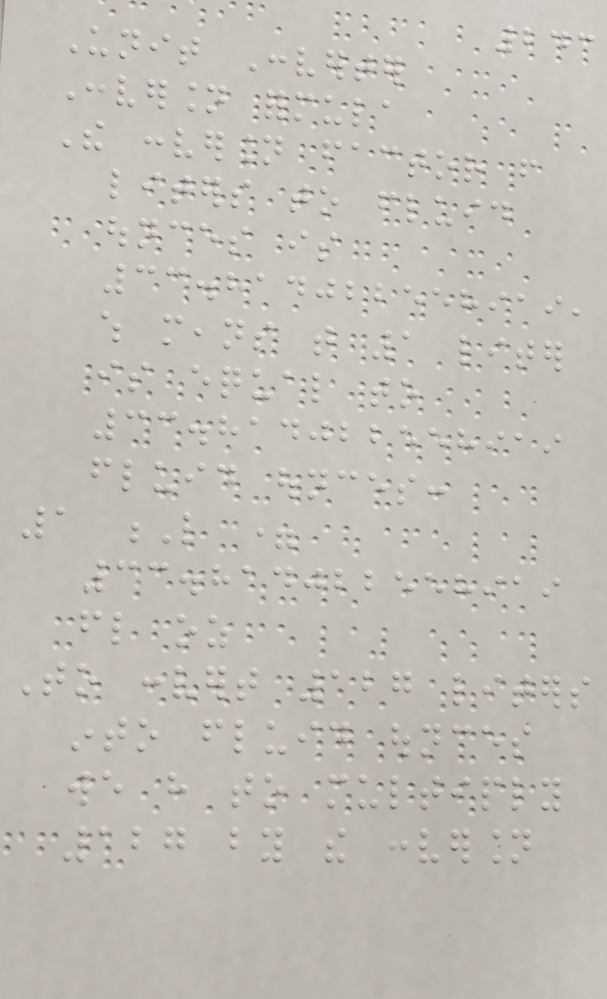243
Unit Converter
Conversion formula
The conversion factor from
liters to fluid
ounces is
33.814022558919,
which means that 1 liter
is equal to
33.814022558919
fluid ounces:
1 L =
33.814022558919
fl oz
To convert 127 liters
into fluid ounces
we have to multiply
127 by the conversion
